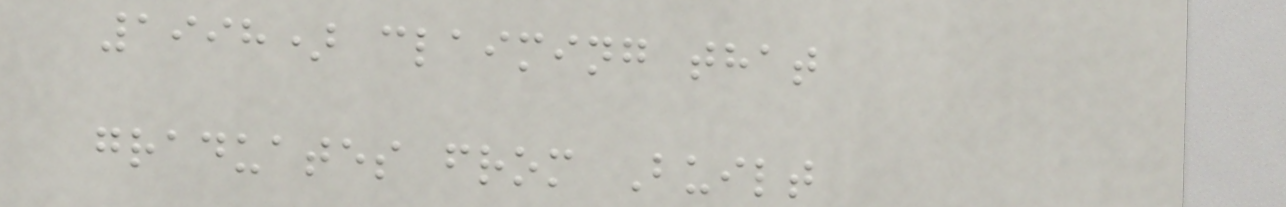1998) claiming that
graduates from Built
